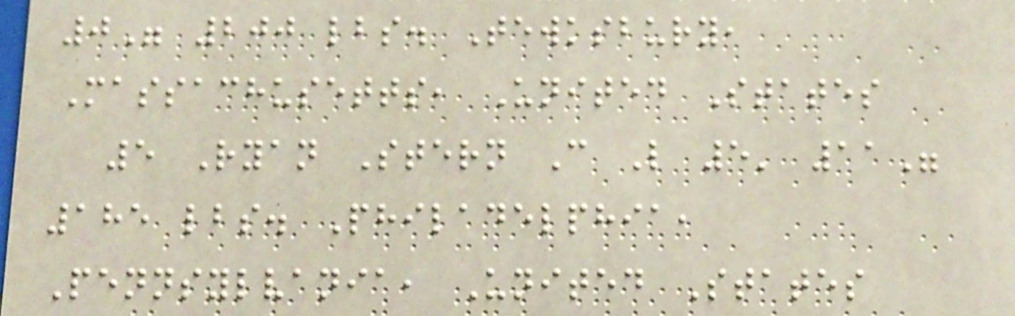0" 200 lbs. Tewksbury,
Massachusetts, United States
5 Ryan Stern C L 5' 11"
185 lbs. Philadelphia,
Pennsylvania, United States
